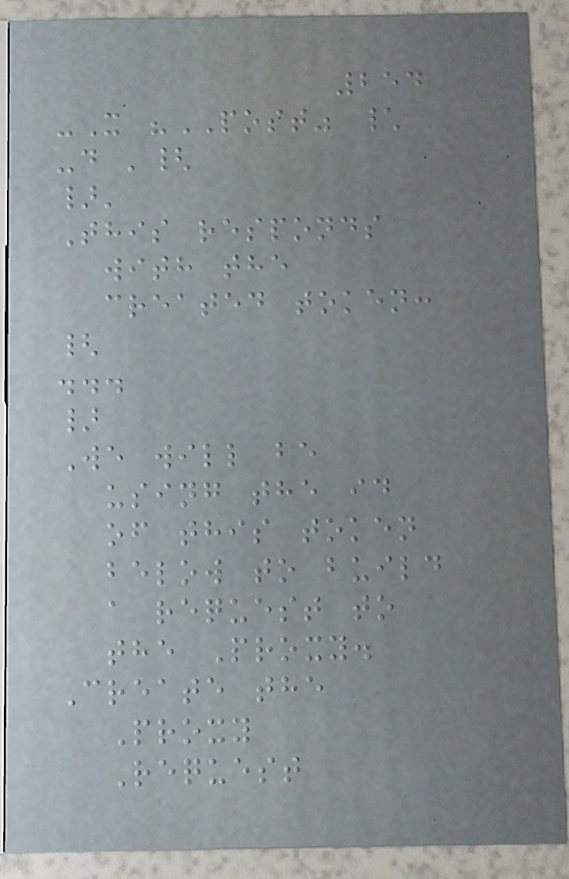254
-X "POST" \
-d '{
}'
This responds
with the
created token:
{
...
}
We will be
using the id
of this token
below to build
a request to
the Proxy.
Create the
Proxy
Request
